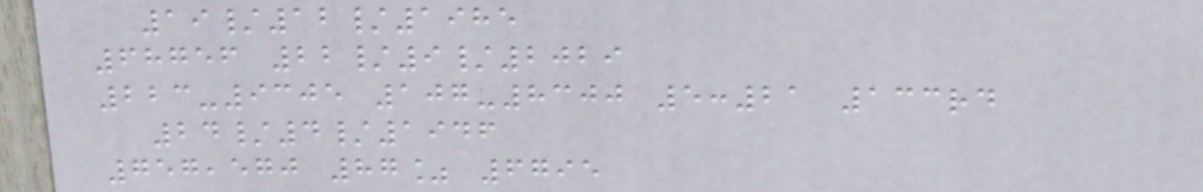19/12/1985
68756 22/9/2029
223-9305 107-8300 5:21 133rd
24/4/1946
757,570 87% 6795
